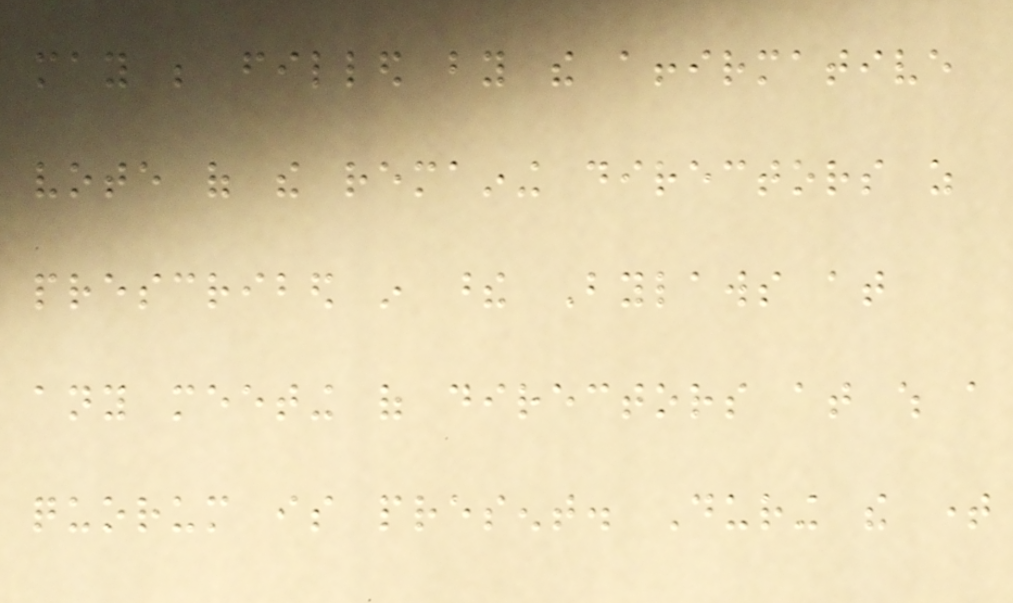may be filled by the affirmative
vote of the remaining directors as
prescribed in these Bylaws at
any meeting of directors at which a
quorum is present. During the time
